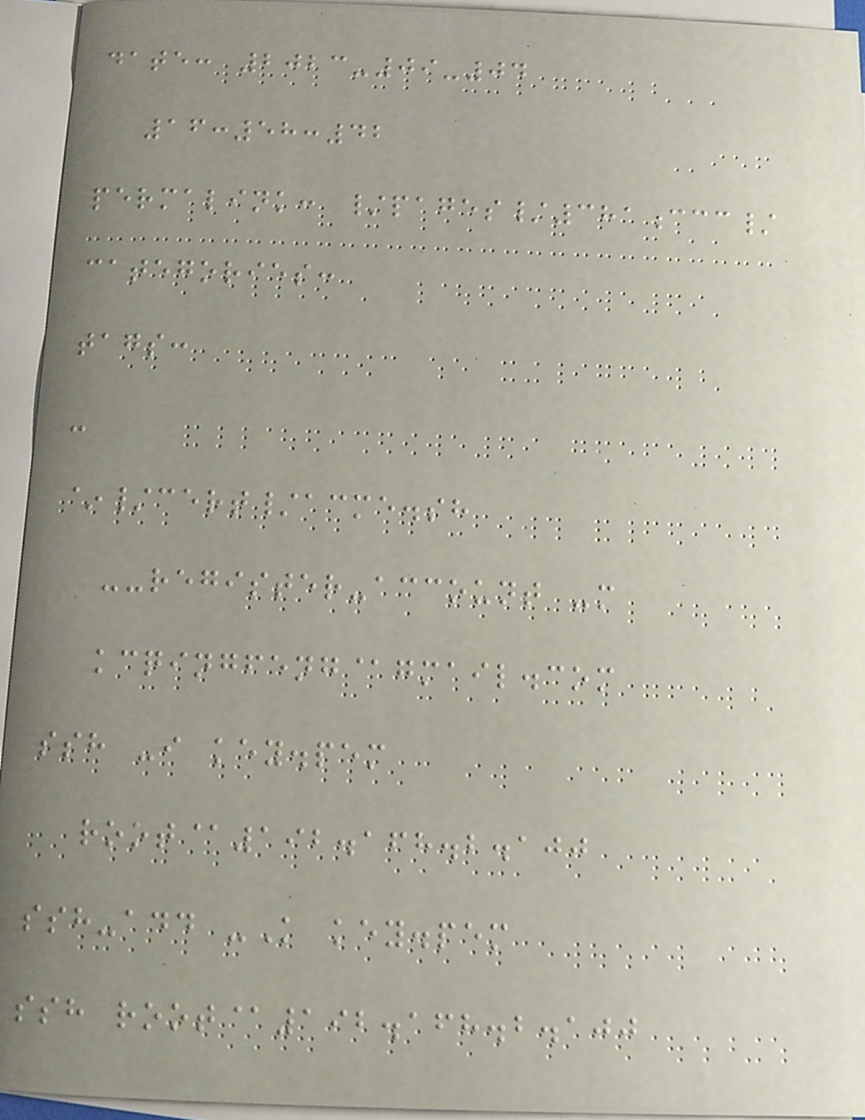date: 2023-09-04
16:58:42
permalink: /pages/381ccc/
categories:
tags:
-
~/cert/acme.sh
--register-account -m
kcqingfeng@gmail.com
ssh -i key.pem
root@192.168.2.100
ssh-add -K key.pem
ssh root@192.168.2.100
